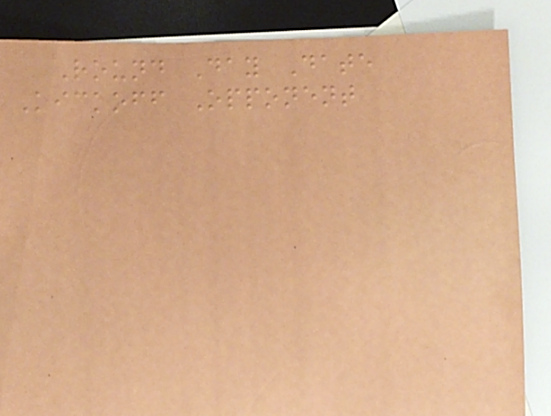Round Day Date
Kickoff Opponent
